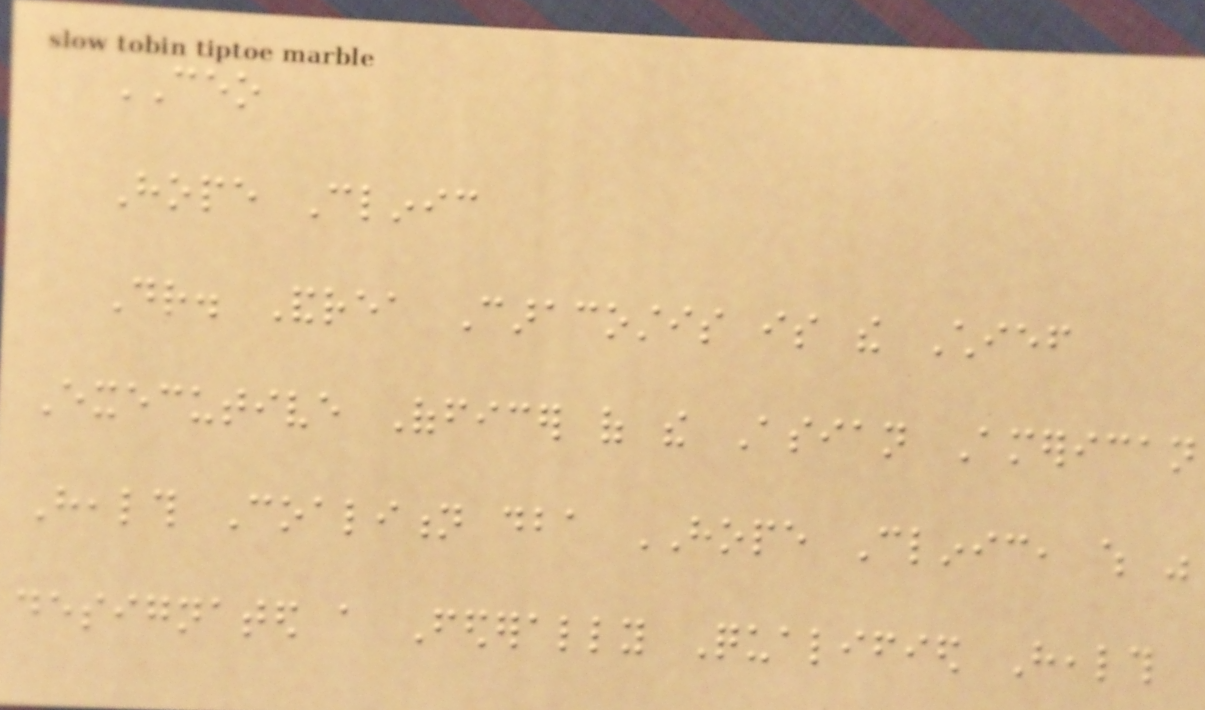CEO
Hope Clinic
Dr. Andrea Caracostis is the Chief
Executive Officer of the Asian American
Health Coalition dba HOPE Clinic, which was
designated a Federally Qualified Health
